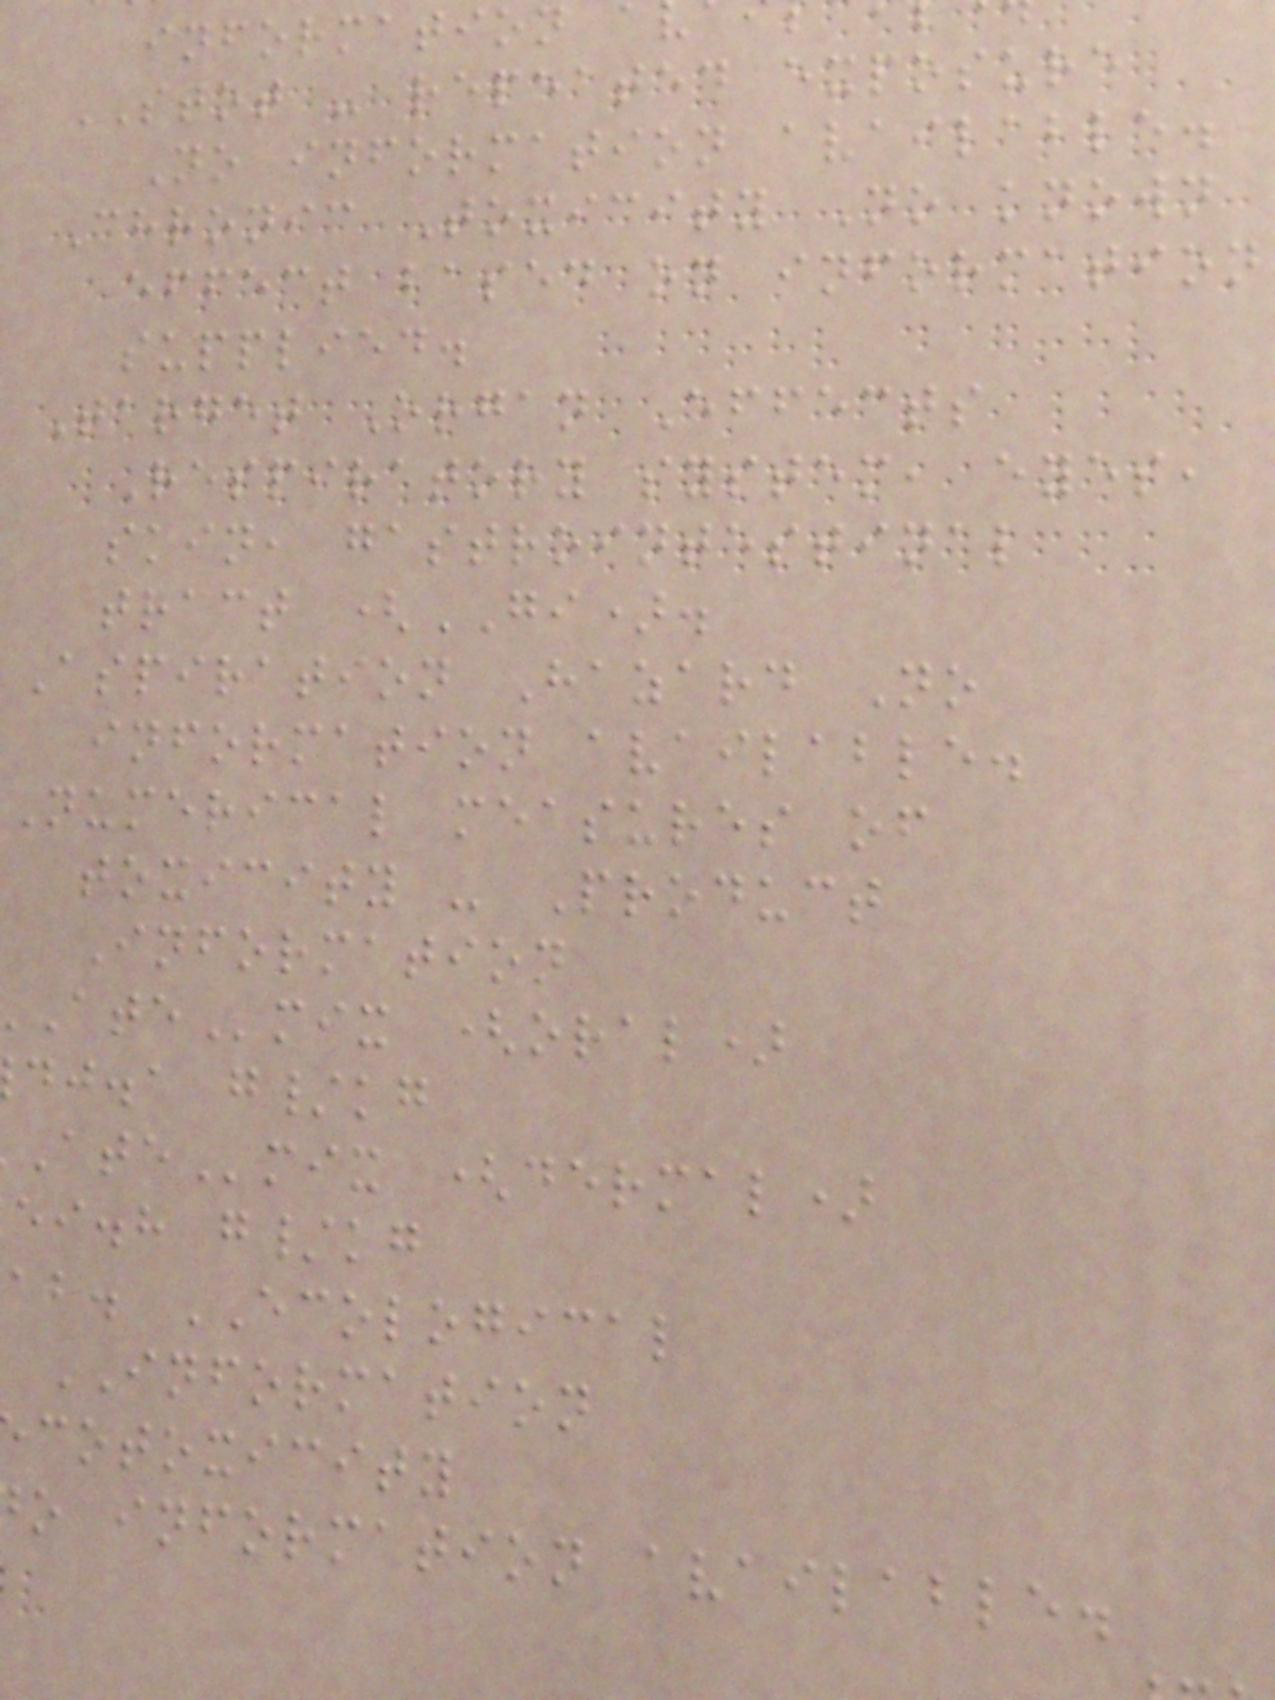information
STOT - repeated exposure
No information available.
Chronic Toxicity No known
effect based on information
supplied.
Target Organ Effects
Respiratory system, eyes,
skin, gastrointestinal
tract (GI).
Aspiration Hazard No
information available.
Numerical measures of
toxicity - Product
Information
mix (oral)
dj.a g/kg
mix (dermal)
ei.h g/kg
ab. ECOLOGICAL
INFORMATION
cotoxicity
o information available.
